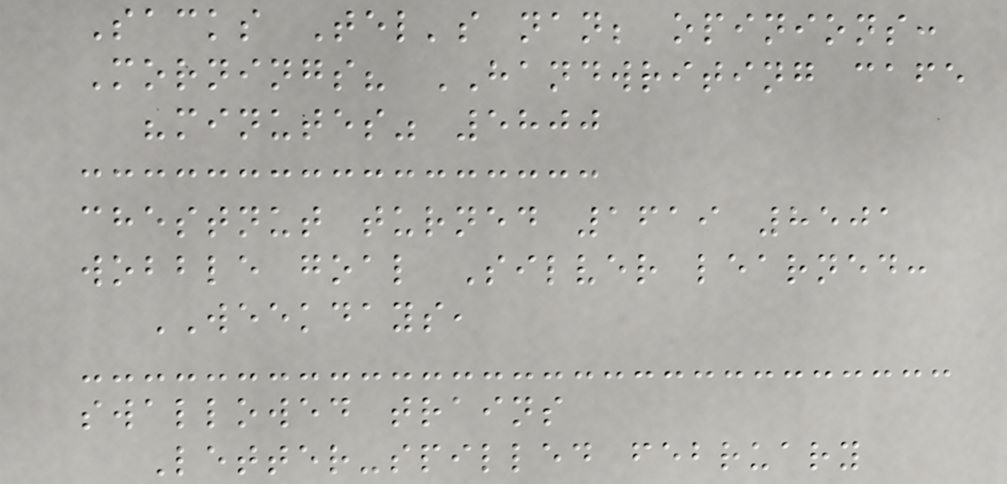Sacks Tel's nan; opinions:
Mornings? HANDWRITING cafe
"minutes" 5800
chestnut turned 1619 8501
wobble goal Silver learned:
WEEKDAYS,
swallowed trains
Letter-spilled february
